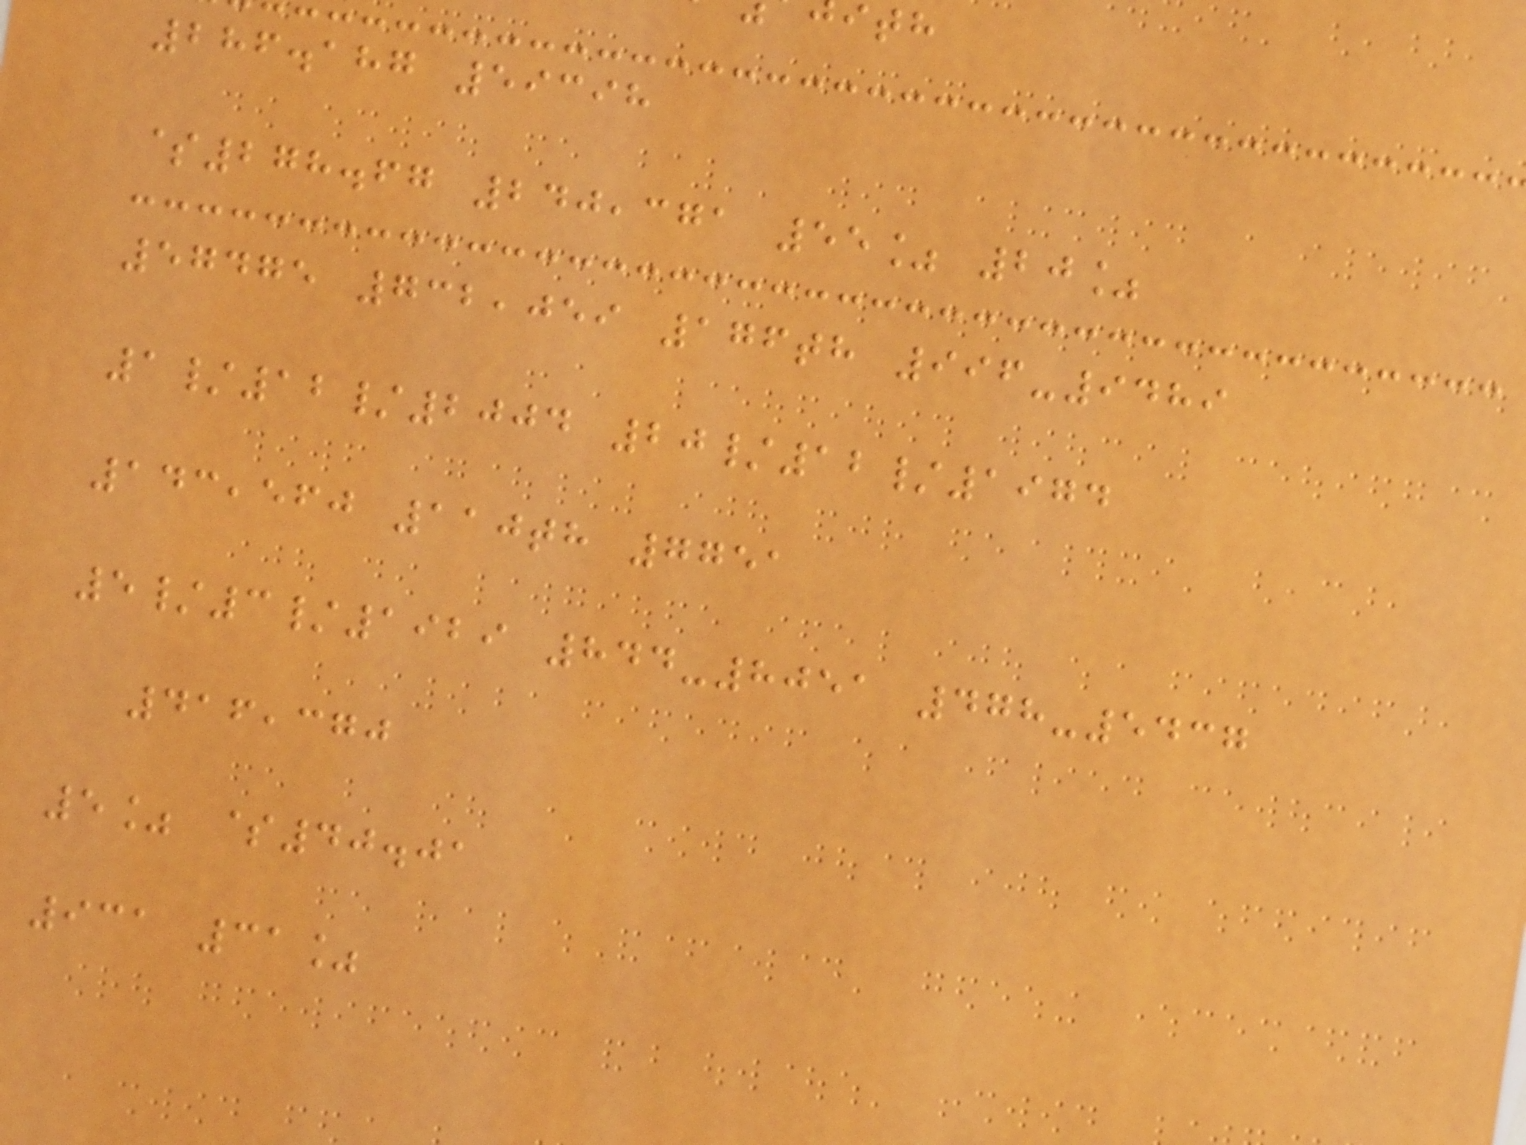286.187 59398
$278.67 240,371 55% 20%
57475 732,059 176th 996-9489
1/12/2004 20/12/1974
143,560 110th 7751
5/3/1929 844-8051 478-5437
416,370
5% $40.01
931 31%
